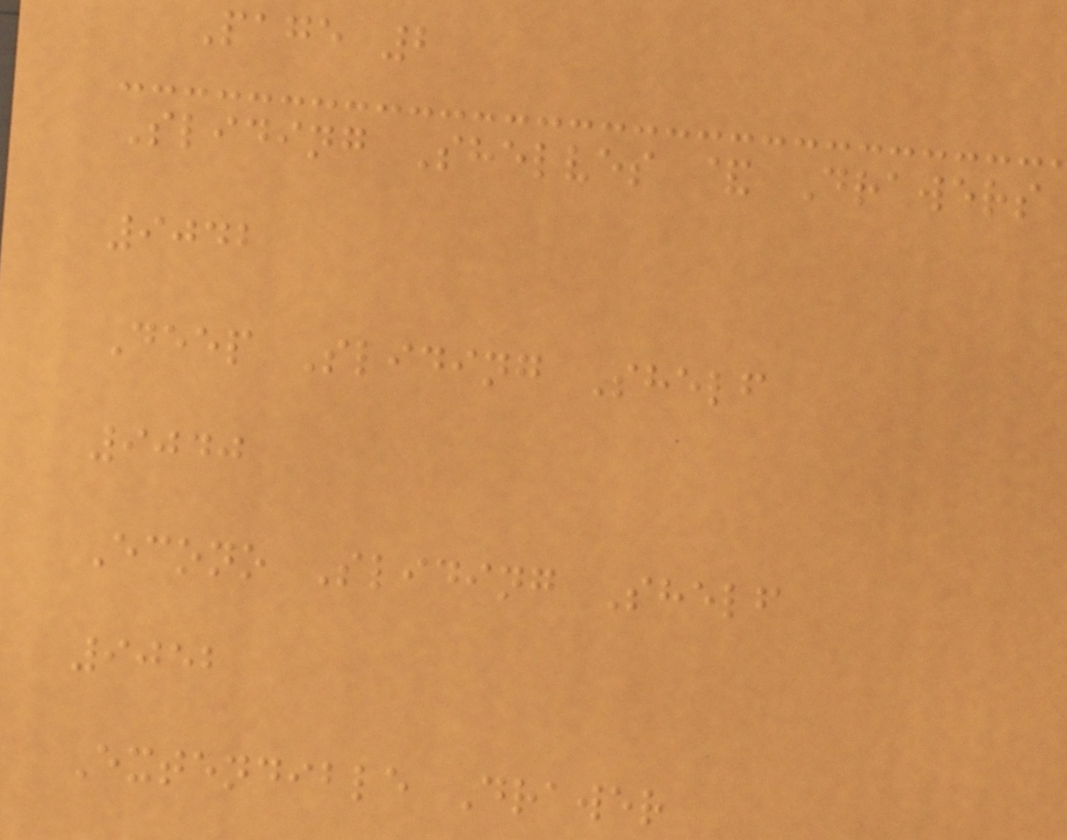Page 2
Sliding Shelves & Drawers
9042
Deep Sliding Shelf
9040
Econo Sliding Shelf
9052
Extendible Drawer
